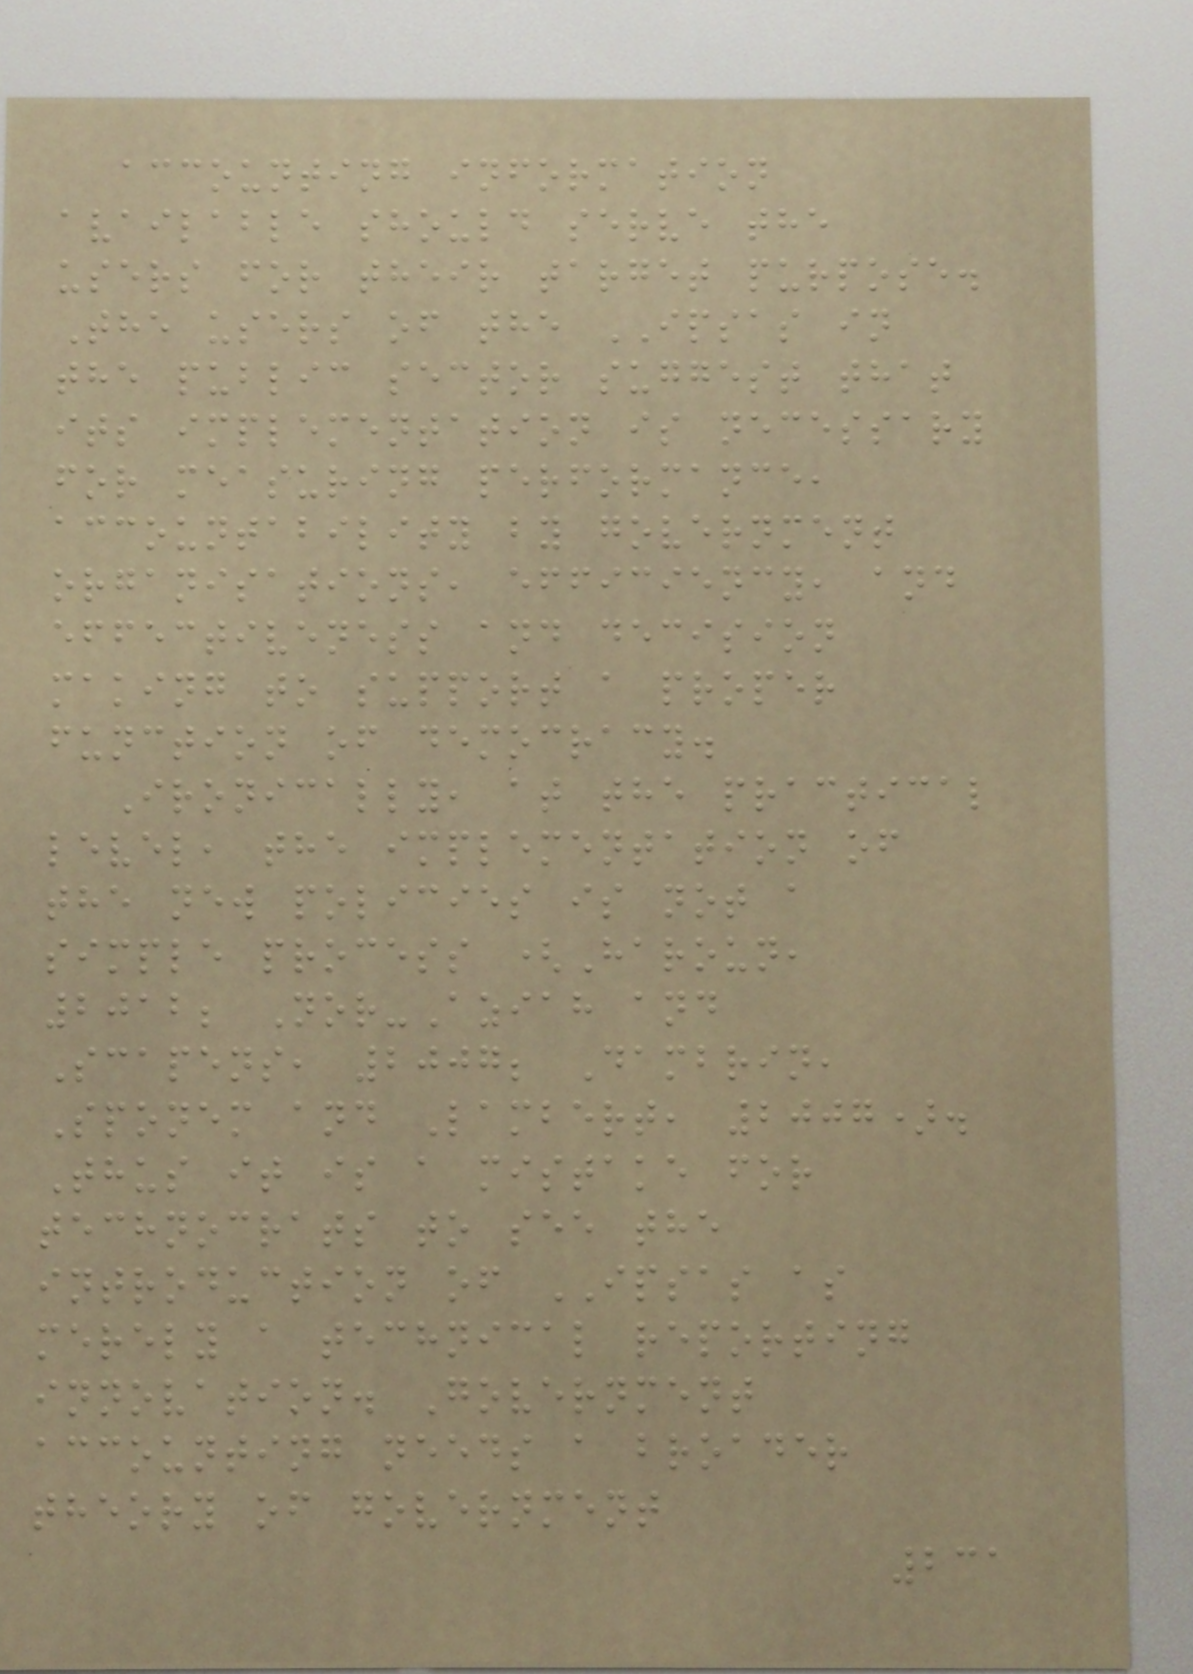accounting information
available should serve the
users for their target purpose.
The users of the IPSAS in
the public sector suggest that
its implementation is necessary
for measuring performance,
accountability by government
organisations, efficiency, and
effectiveness and decision
making to support a proper
function of democracy.
Ironically, at the practical
level, the implementation of
the new policies is not a
simple process (Haroun,
2012; Nor-Aziah and
Scapens, 2007; Dambrin,
Sponem and Lambert, 2007).
Thus it is a mistake for
technocrats to see the
introduction of IPSAS as
merely a technical reporting
innovation. Government
accounting needs a broader
theory of government
231
